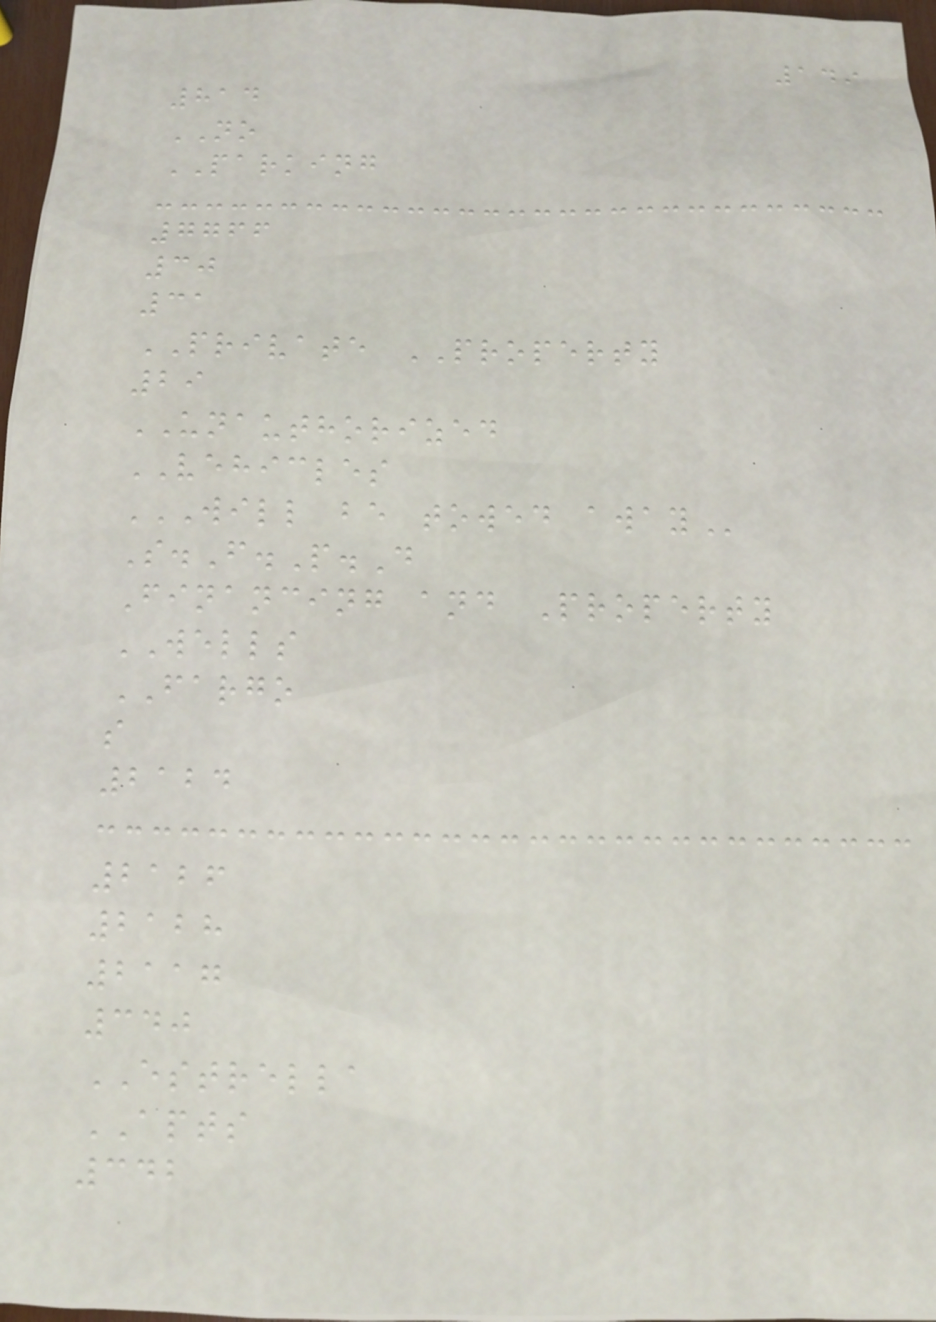149
814
NO
PARKING
7766
30
31
PRIVATE PROPERTY
29
UNAUTHORIZED
VEHICLES
WILL BE TOWED AWAY
S.F.P.D
Financing and Property
WELLS
FARGO
s
2124
2126
2128
2117
340
ESTRELLA
APTS
342
